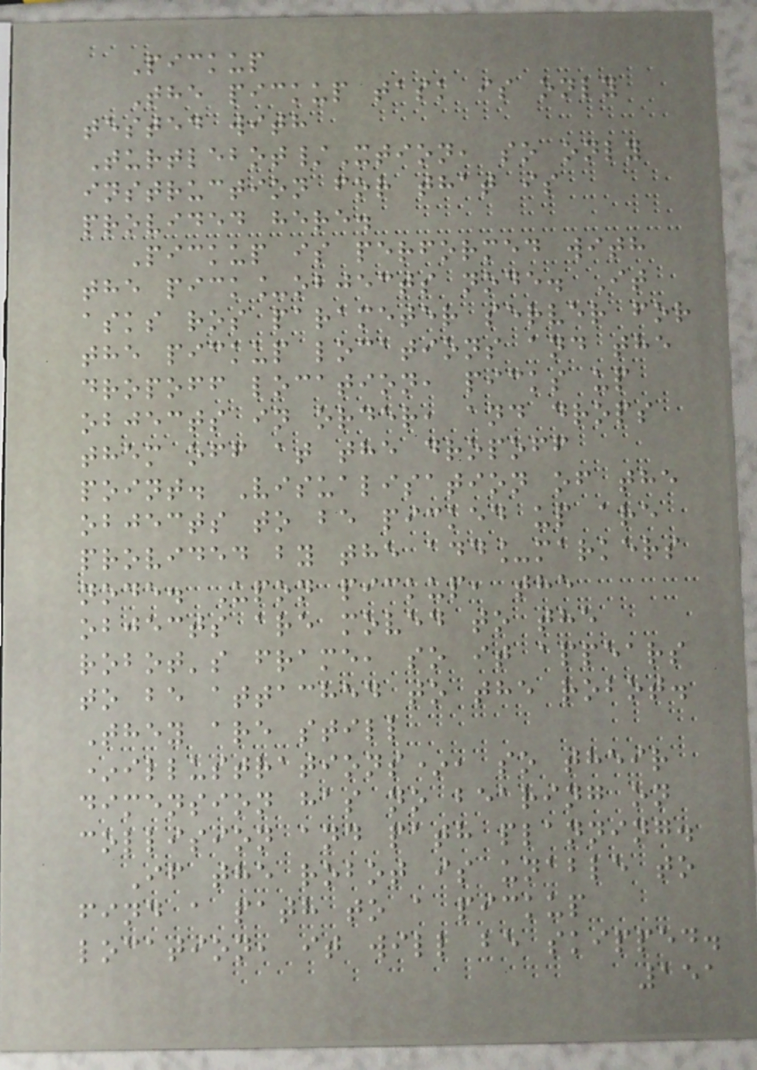Pickup
The pickup task is only
tested with
Turtlebot/Xtion, so only
instruction for that is
provided here.
Pickup is performed with
the pick_objects node. It
asks ros parameter server for
the pickup locations and the
dropoff location, picks up
objects in order, and drops
them off at the dropoff
point. Visualisation of the
objects to be picked up are
provided by the add_markers
node. Upon pickup, the
objects are moved to the
robot's frame, so it appears
to be attached to the robot.
They are still
*illustrations*, so their
dimension has no bearing on
collision and path planning.
If the robot is unable to
find a path to a pickup
location, it will be skipped.
151
